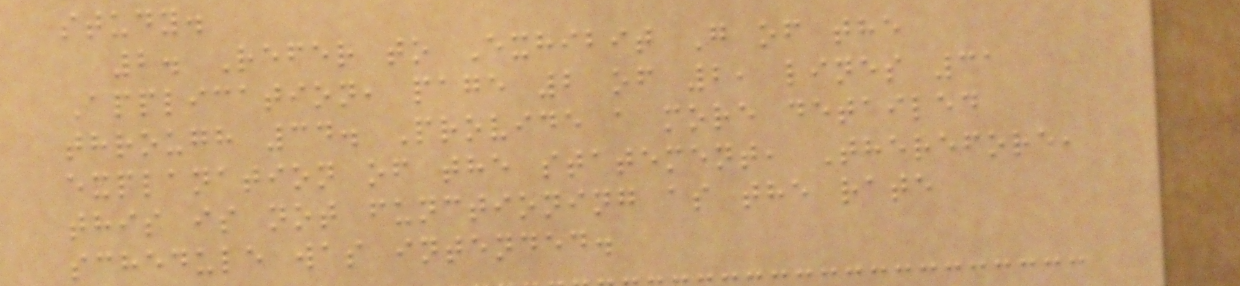study.
2. Refer to Exhibit G of the
Application, page 2 of 2, lines 31
through 34. Provide a more detailed
explanation of the statement, Therefore,
this is not functioning as the rate
schedule was intended.
